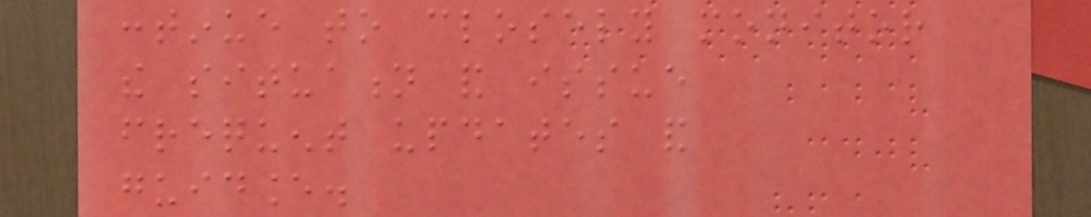continue to closely monitor
the situation and issue
frequent updates and
guidance.
